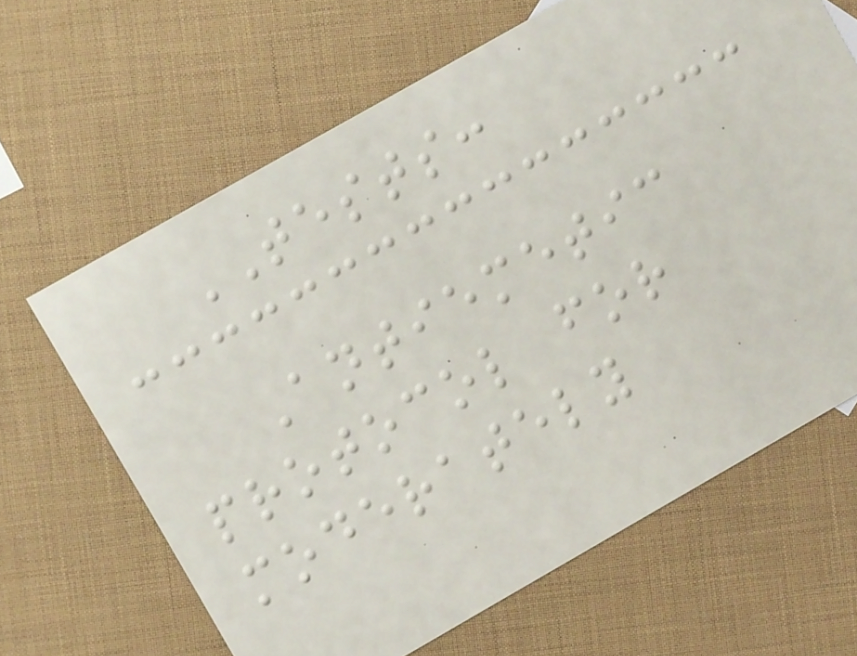TESTS:
Antiemetic
protocol for
moderately
